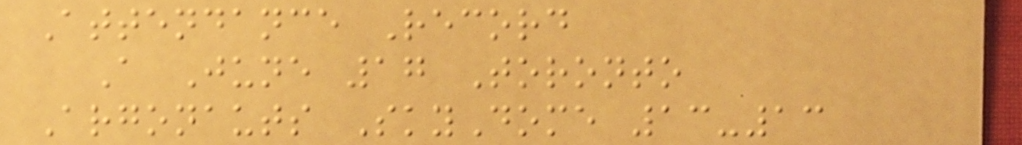Attendance Record
A June 17 Toronto
Argonauts SkyDome 13-13
